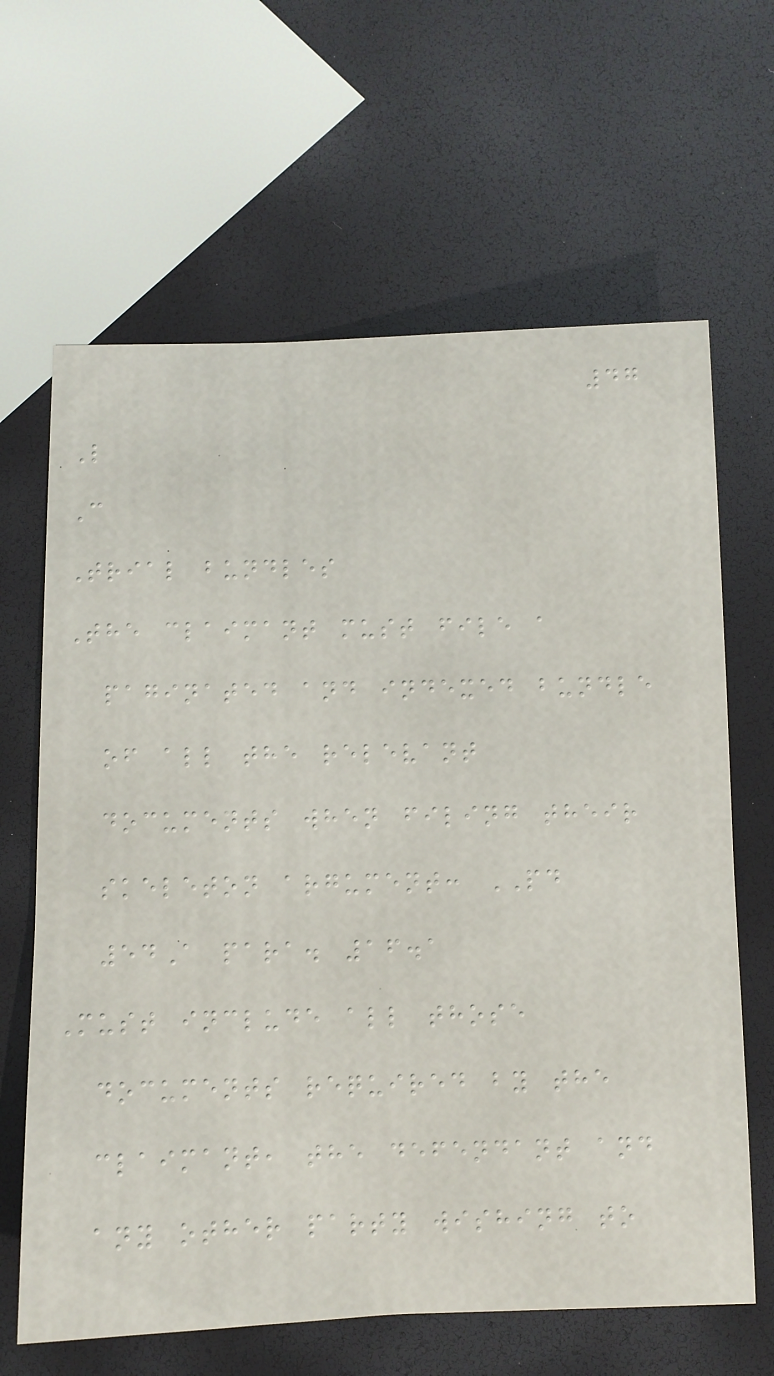47
L
C
Trial bundles
The claimant must file a
paginated and indexed bundle
of all the relevant
documents when filing their
skeleton argument: PD
54A para. 16.1
Must include all those
documents required by the
claimant, the defendant and
any other party wishing to
